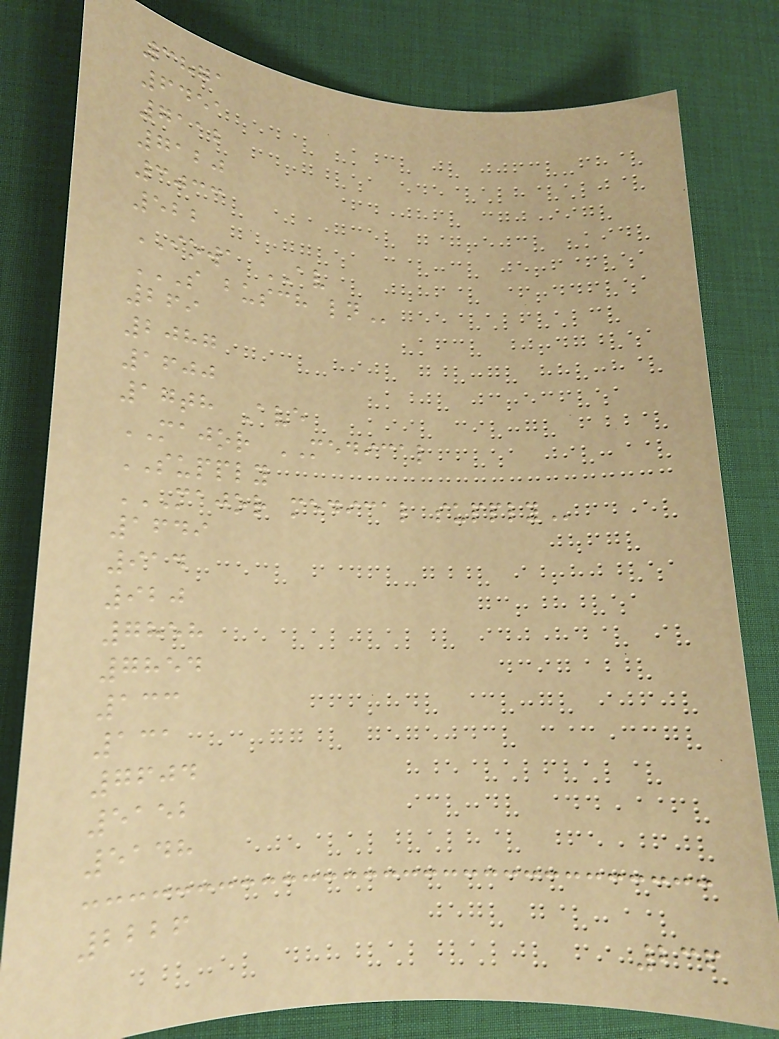3871
6451
7112
7120
3033
522
IOWA AV
S BUSCH LN
269
2087
1600
17th Ave
MAJOR MEDICAL
SUPPLY
MAJOR MEDICAL SUPPLY
1649
914
920
7858
7854
133
131
7604
5152
5148
2226
236
